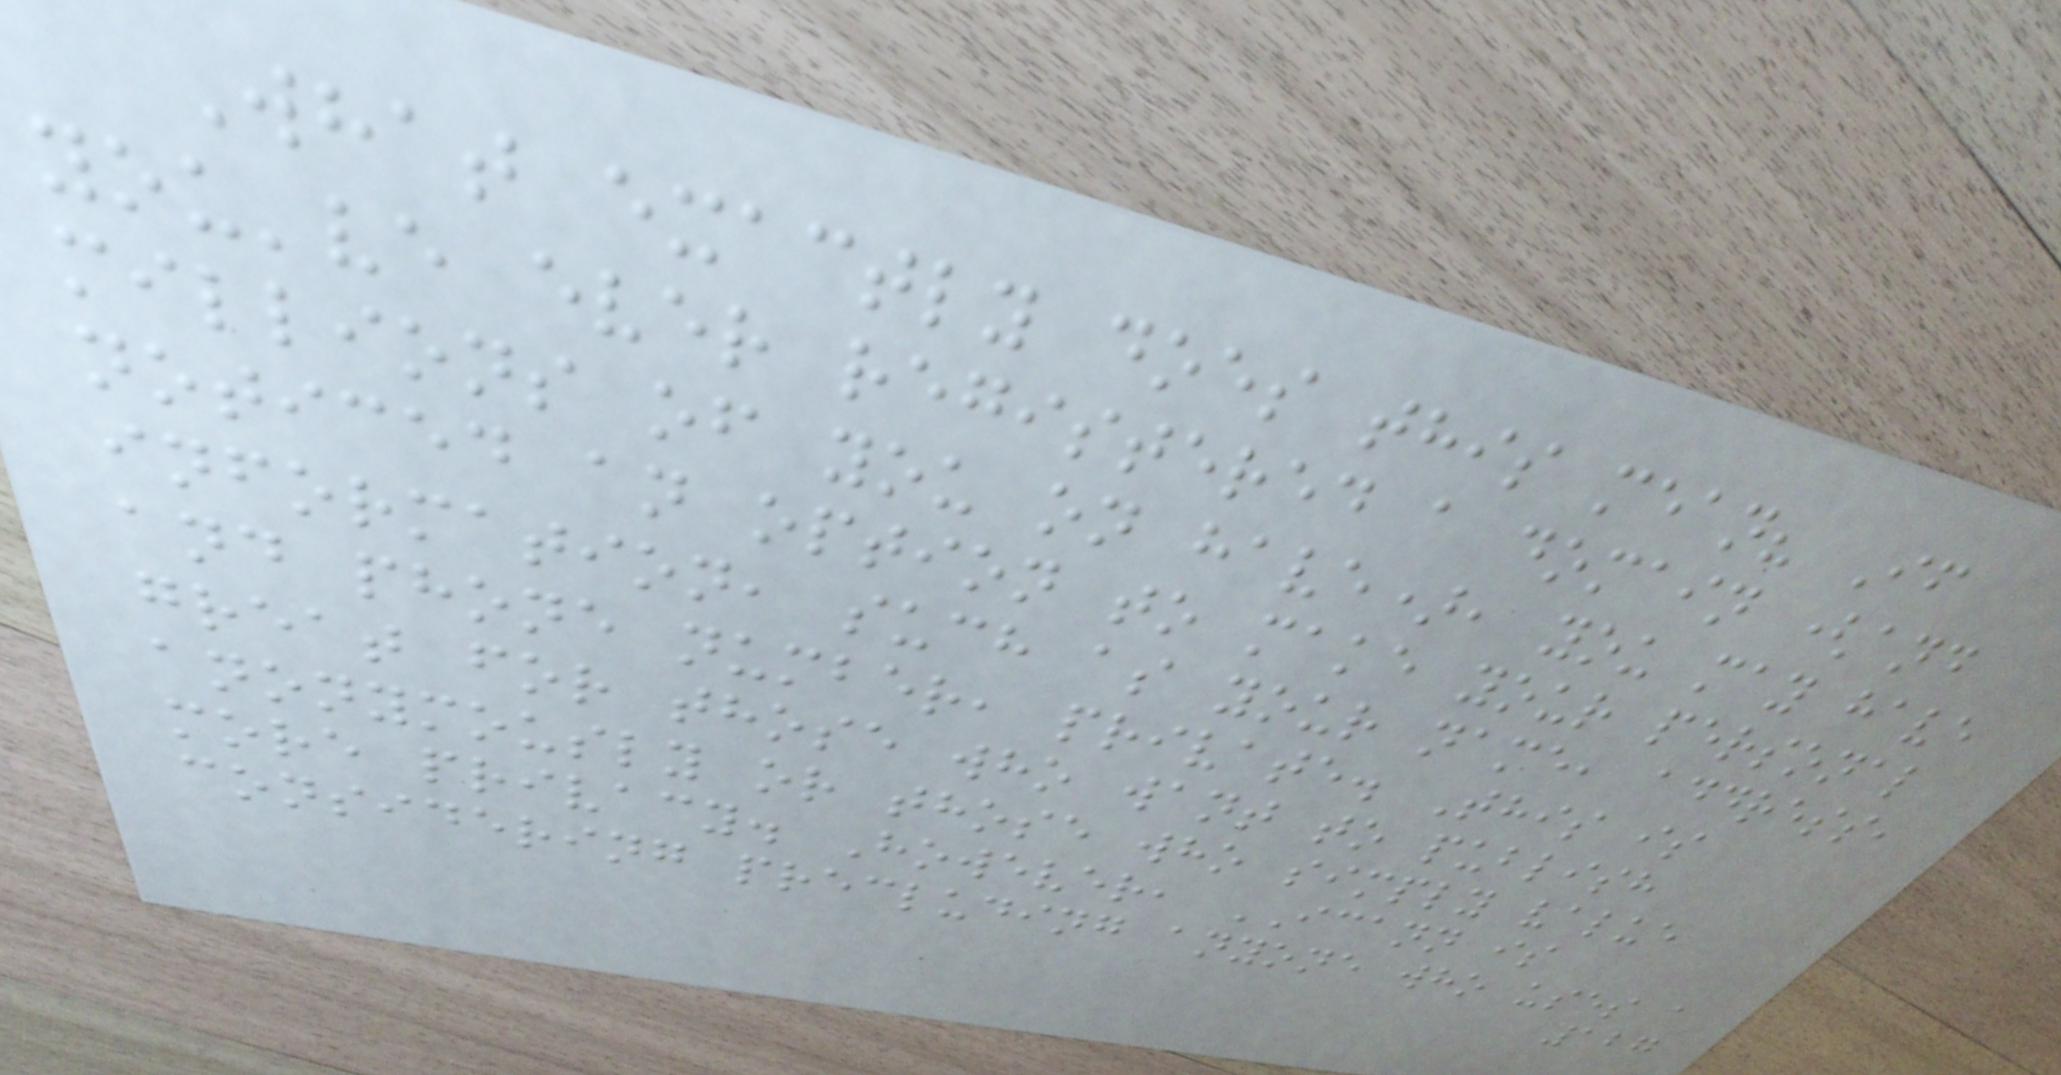What exactly does this mean? If
you've ever registered a domain (and
millions of you on have), you may have
noticed an option to make your personal
information, such as your name, address,
and phone number, private. This is
great for those who want to publish
anonymously or those who simply value
more privacy. However, ICANN is
considering precluding anyone who uses a
127
